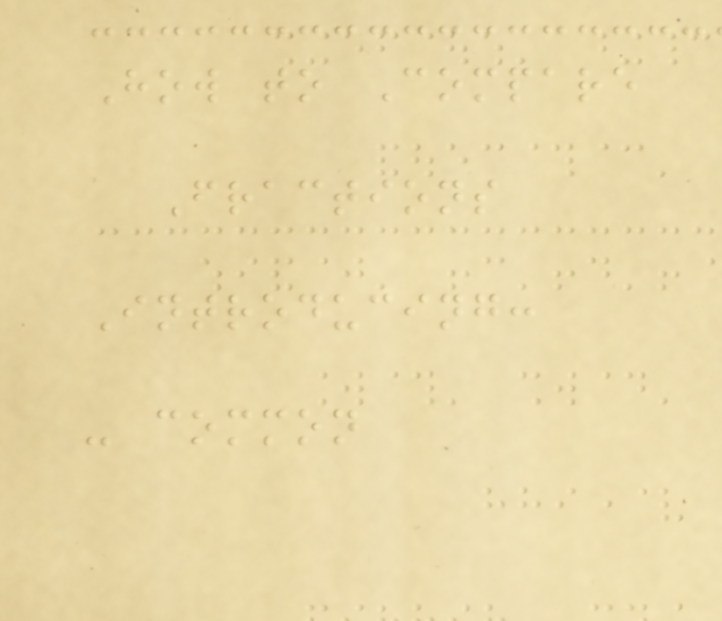How to Compare
Fractions
Introducing:
- common
